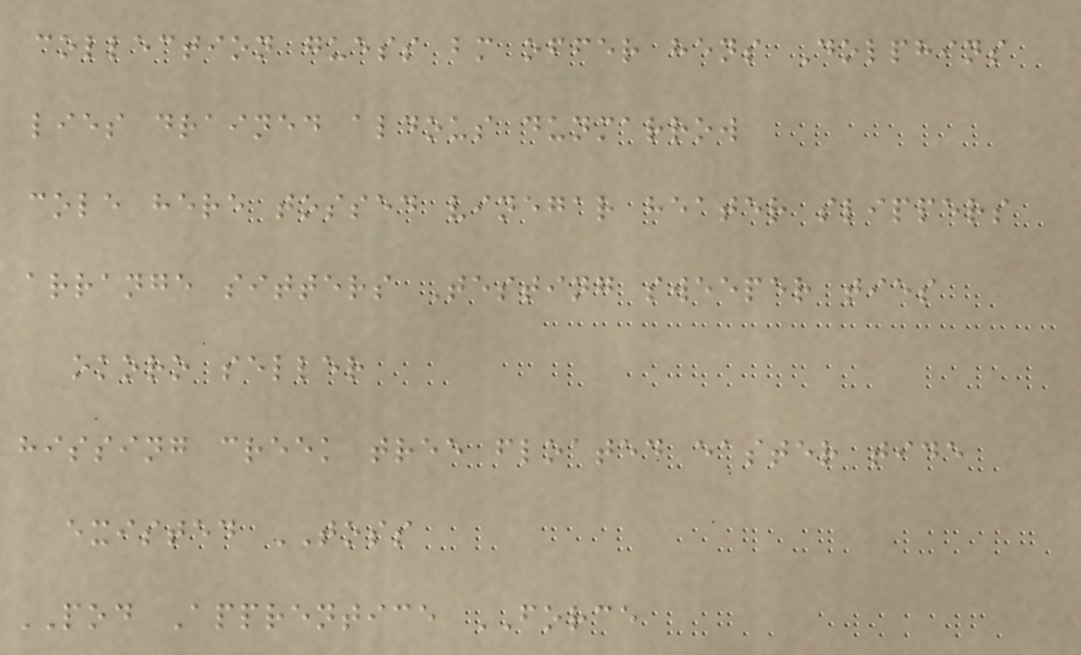collection guess bm offer hens Dolphins
lies drained aldous dunmarrow
cole here tossed vinegar heater slippers
arrange sitters Testing sweeper ties
okoro seller
hissing creek tree floated easter tide
existed TOSS
POD Apprentice FORCE
